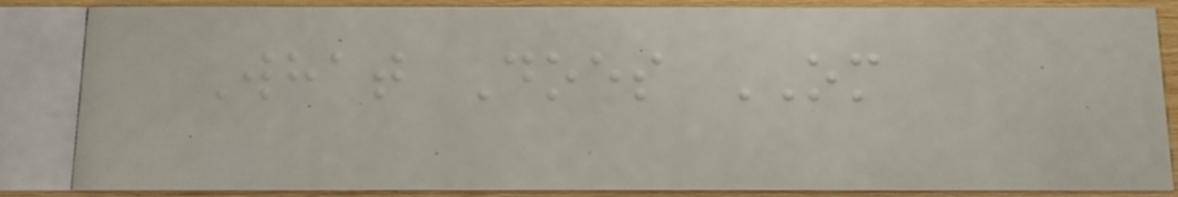What Does OM
